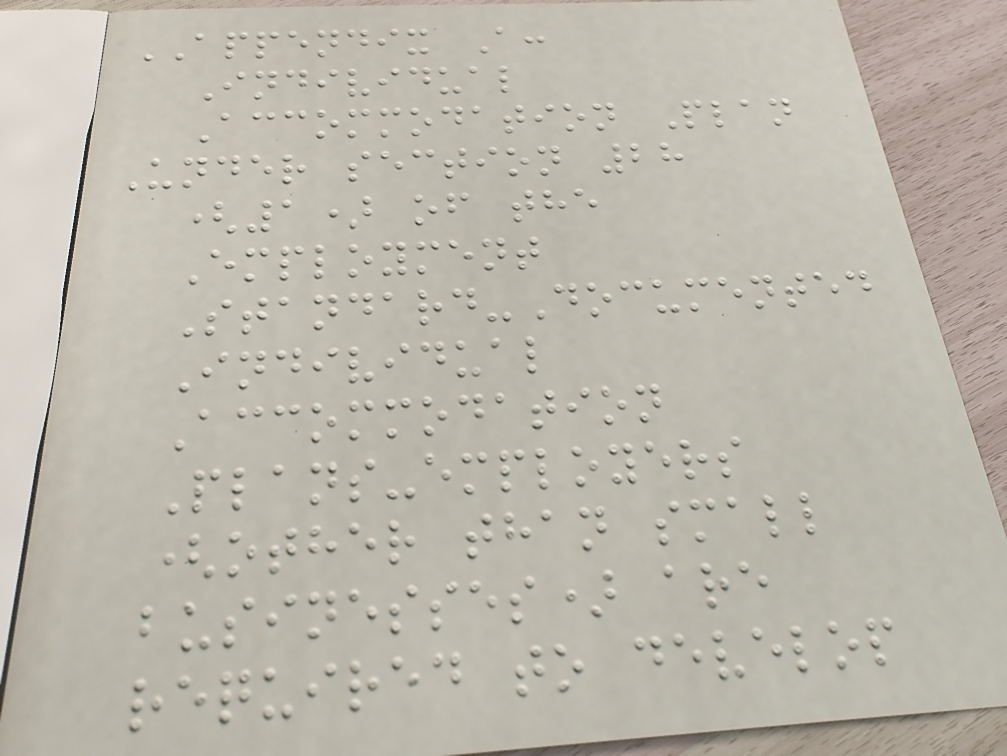APPENDIX A:
Individual
Accommodation Plan
Under section 28
(1) of the
Employment
Standard-Documented
Individual
Accommodation
Plans-employers
(other than small
businesses) are
required to develop
